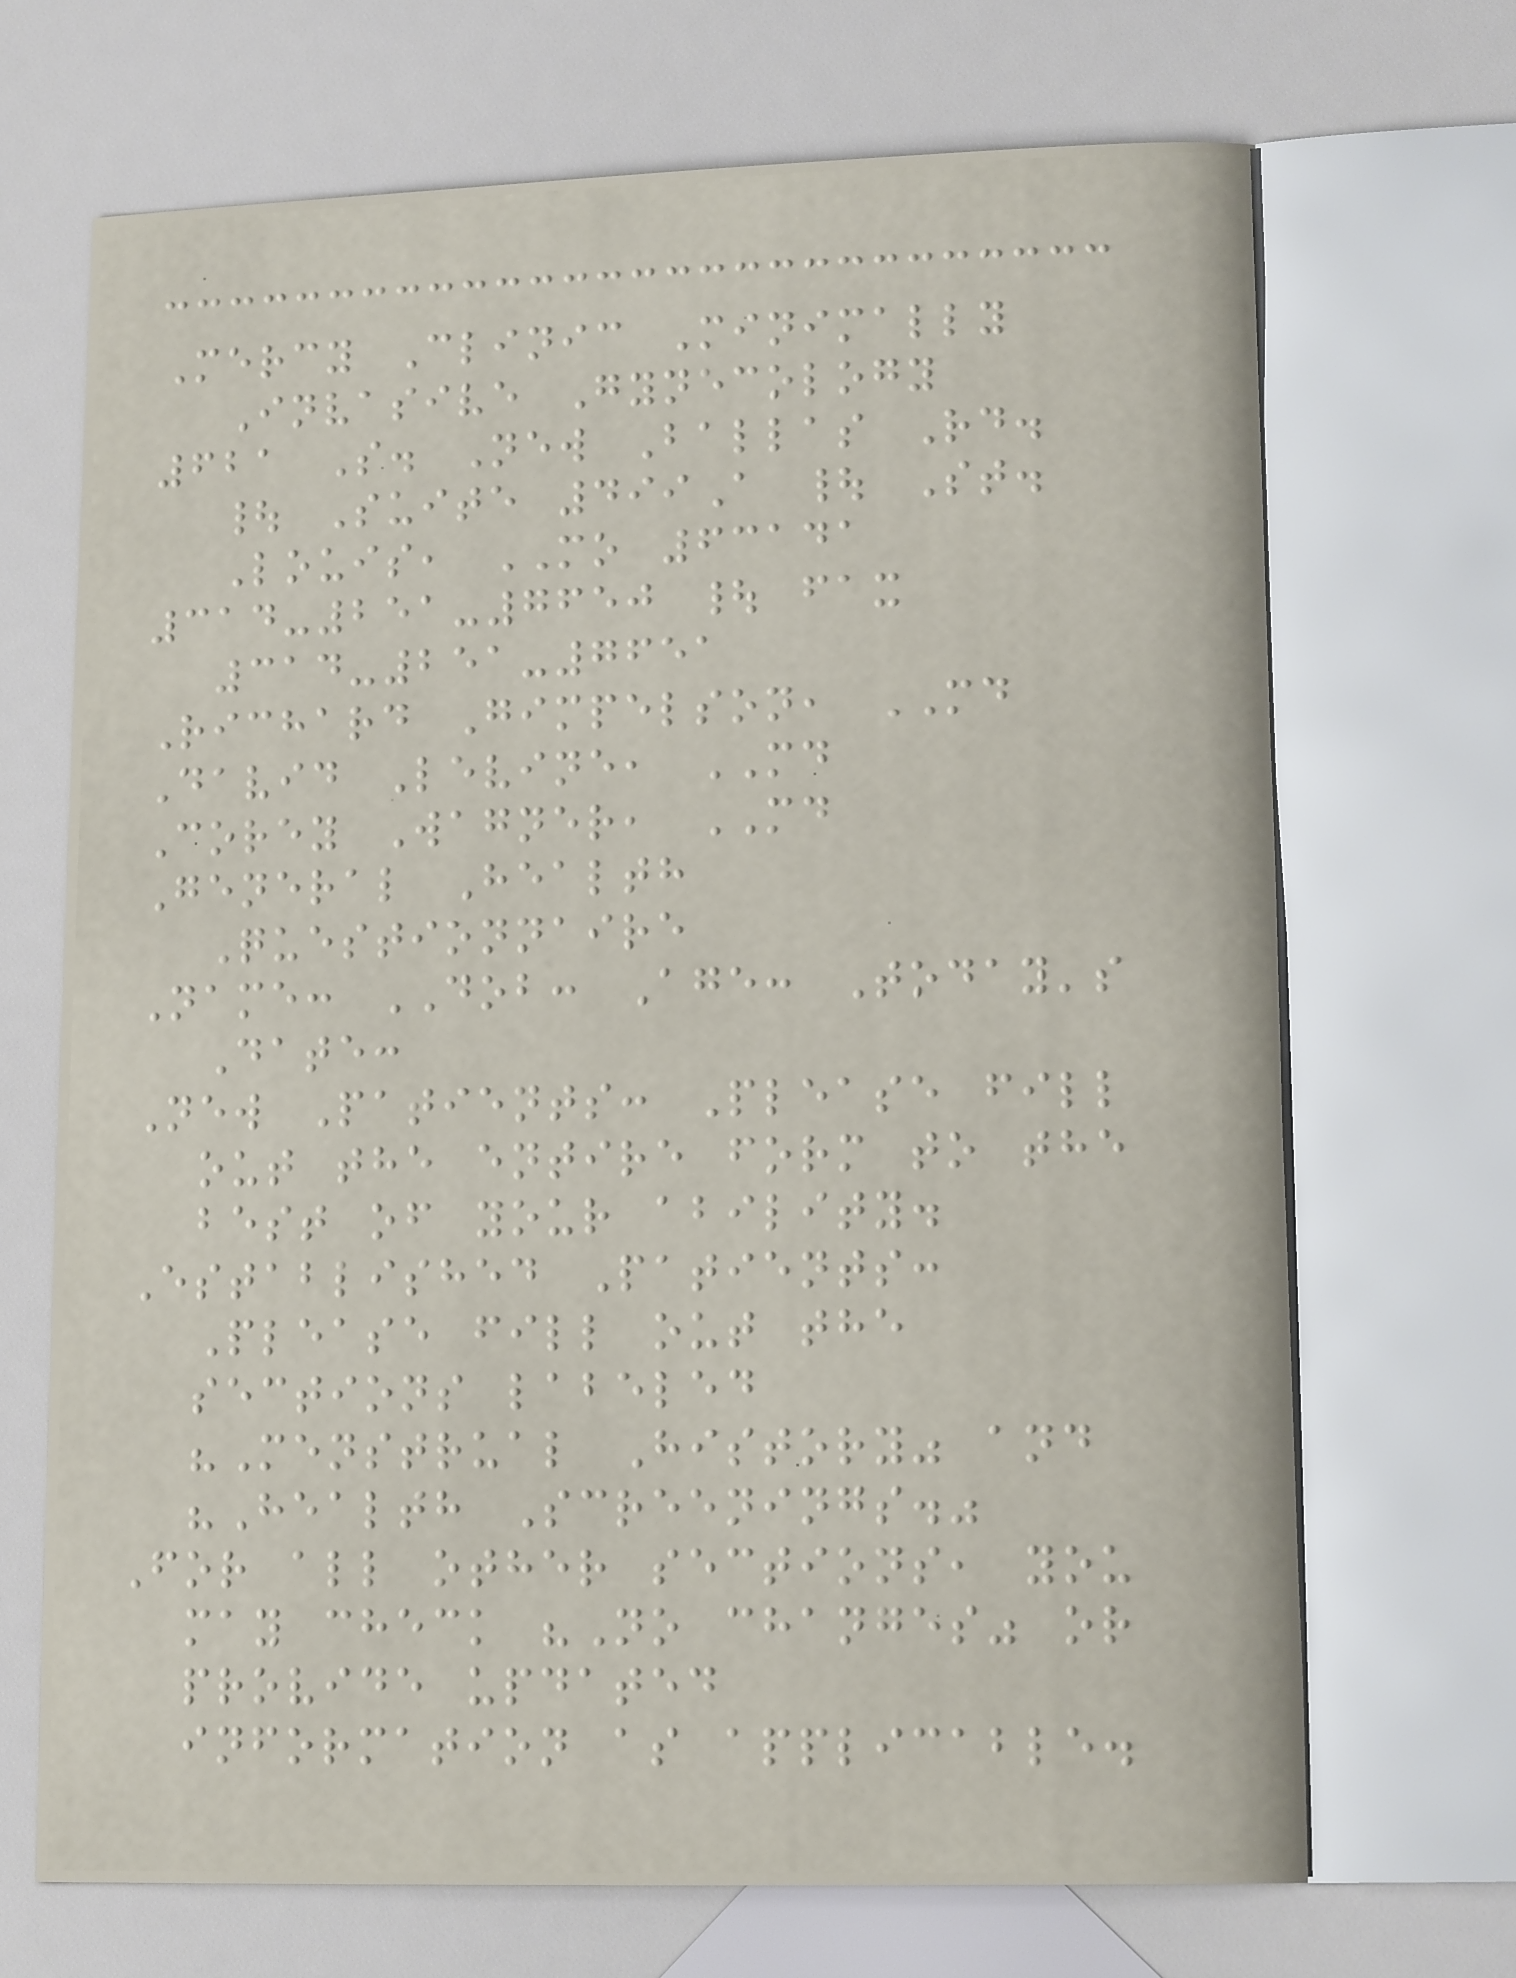Mercy Clinic Minimally
Invasive Gynecology
621 S. New Ballas Rd.
| Suite 499A | St.
Louis, MO 63141
314-251-7650 | fax
314-251-7651
Richard Gimpelson, MD
David Levine, MD
Corey Wagner, MD
General Health
Questionnaire
Name: DOB: Age: Today's
Date:
New Patients: Please fill
out the entire form to the
best of your ability.
Established Patients:
Please fill out the
sections labeled
"Menstrual History" and
"Health Screenings."
For all other sections, you
may check "No changes" or
provide updated
information as applicable.
